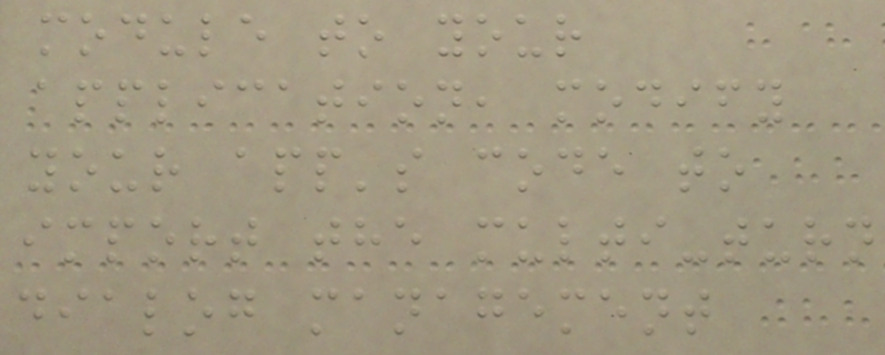module to your
application, modify
your app's code to
import the multi-turn
dialog management
